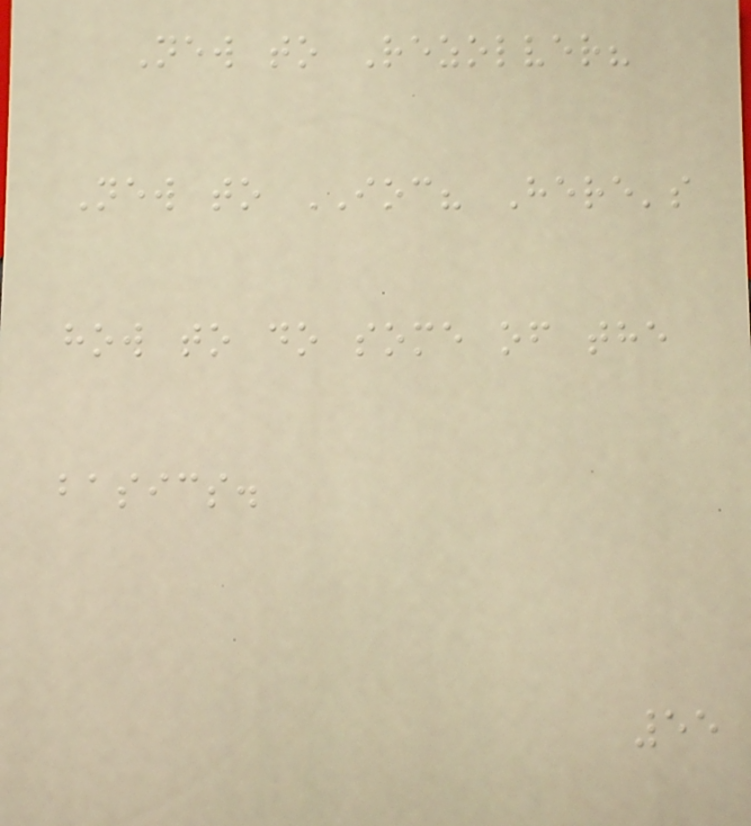New to Rezolver?
New to IOC? Here's
how to do some of the
basics.
55
